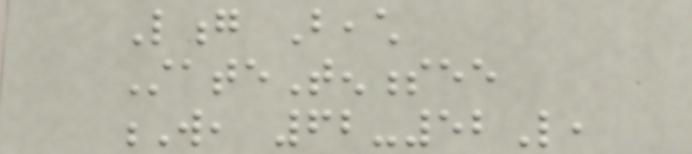Long Beach
StateTennessee
W, 62-52L,
